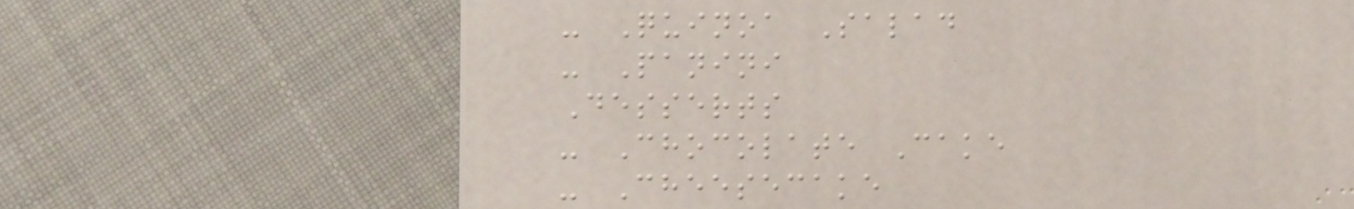- Quinoa Salad
- Panini
Desserts
- Chocolate Cake
- Cheesecake
